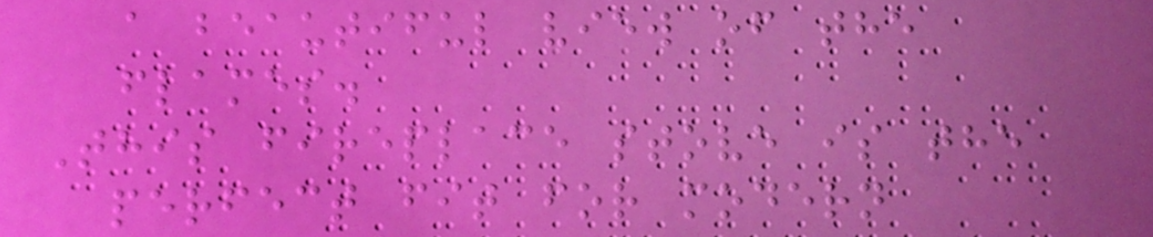a beautiful view of the
flames.
This fireplace stove is the
perfect fit for modern
